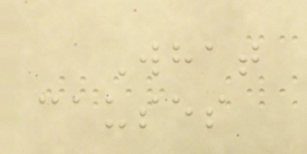What
causes
